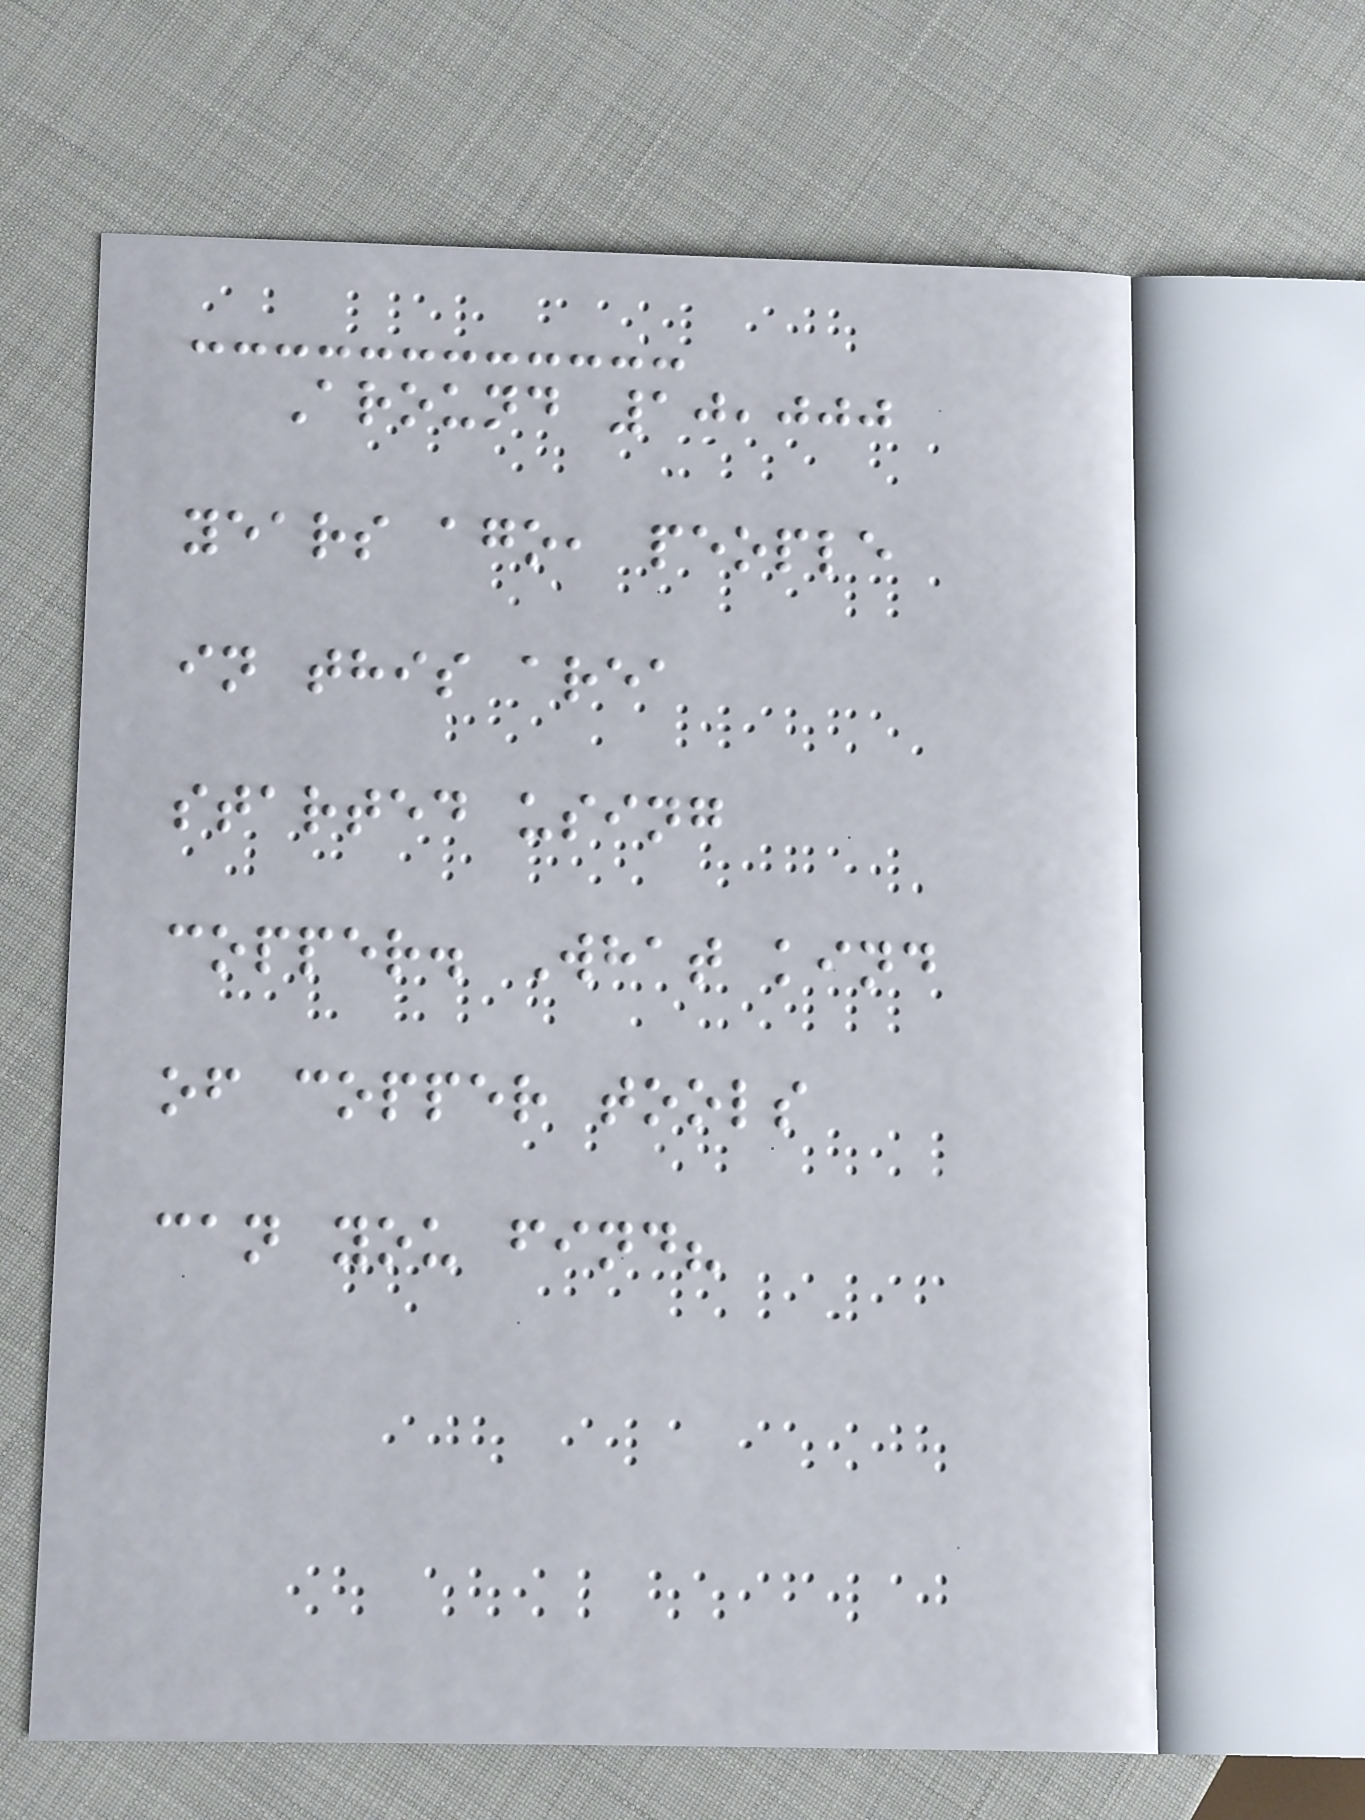Around 10,000
years ago, people
in this area
started using
copper. What kind
of copper tools
can you find?
